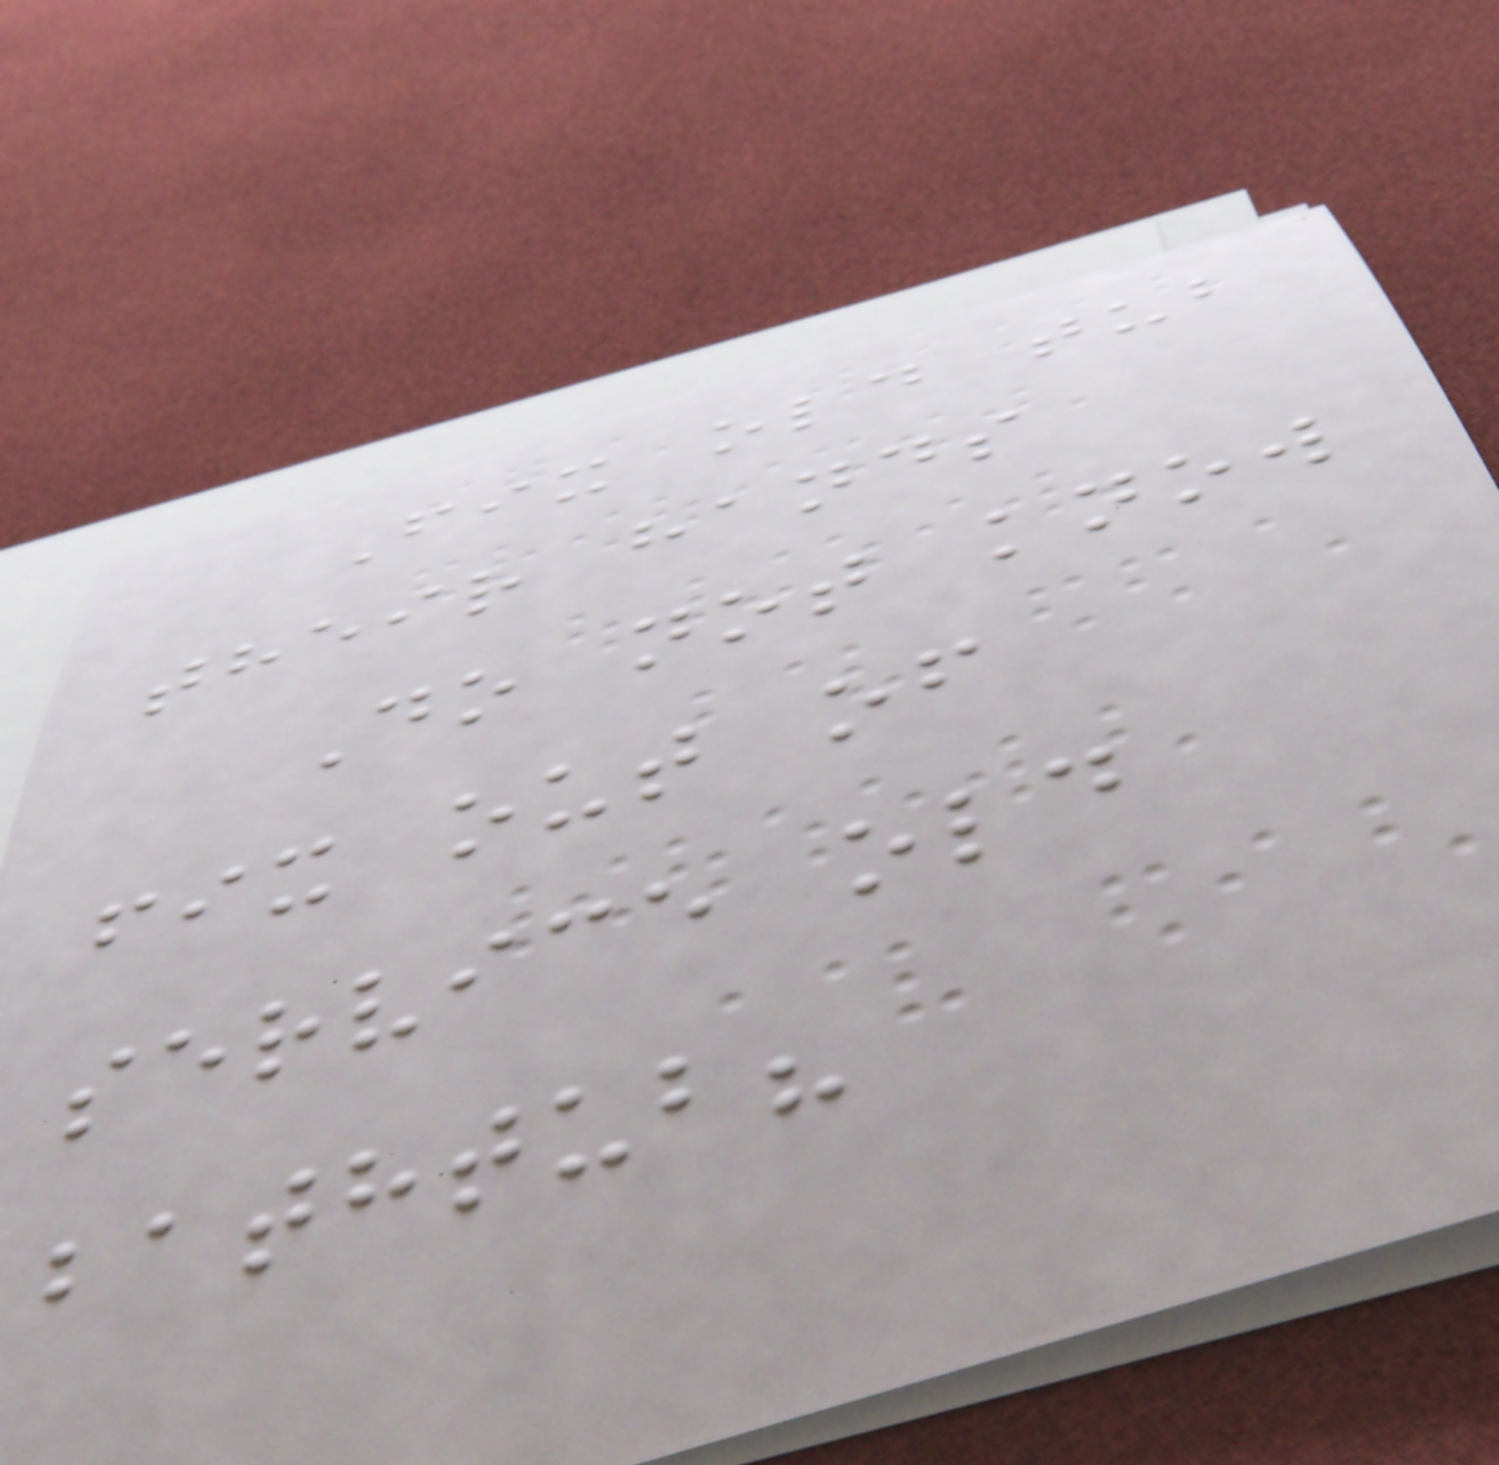Fix old tub
their hands
Do not know
fix out of
service old
bathtub?
